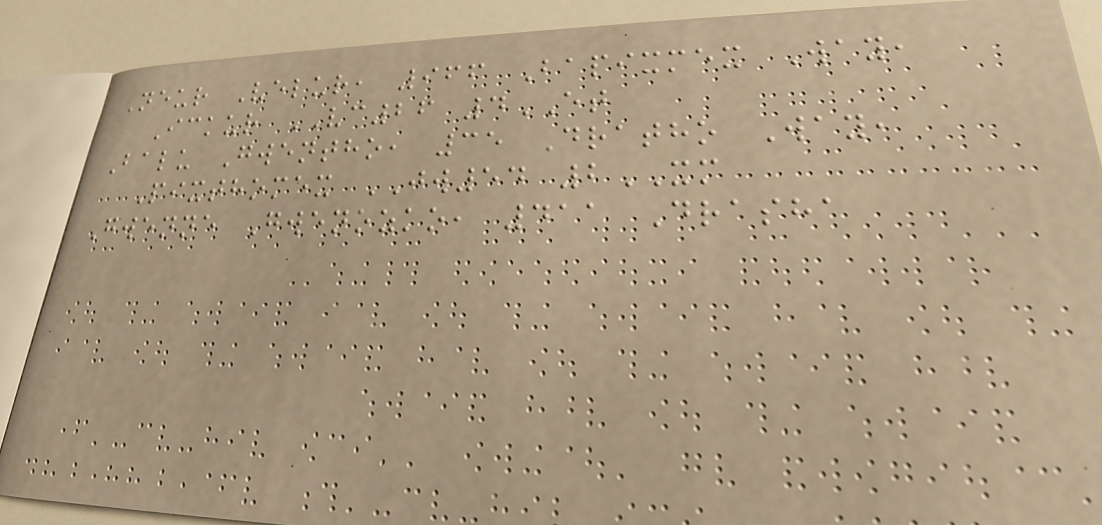Neur Velur, 966 Bapixmex Way,
Ickur VC26 4ET
Balu Gwentho, 35 Dratho Way,
Pixthomex JW54 2XM
Gwenne Gwenozko, 411 Drasha
